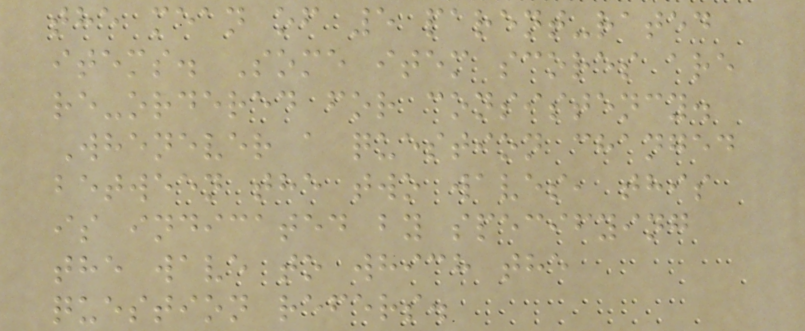the mean of 5 parent-rated
items. Some item scores are
re-ordered for consistency.
Whenever a question changed
between the two waves, this
is indicated by specifying
the wave to which the
question refers.
